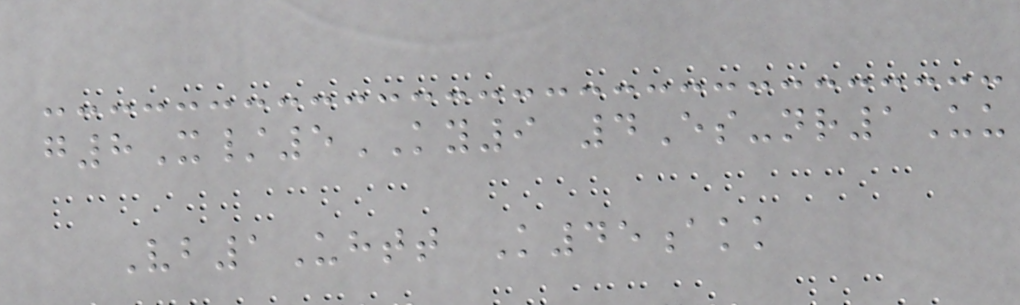g8X/5KY9 4Es-nr1Uu
Vb1Uhtt K45akk
